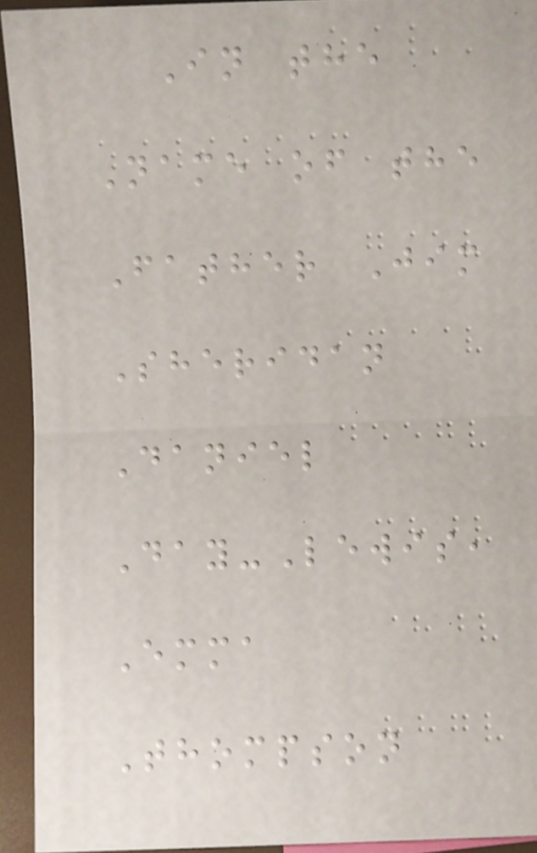In the
Name of the
Father Jim
Sheridan
Daniel
Day-Lewis,
Emma
Thompson
